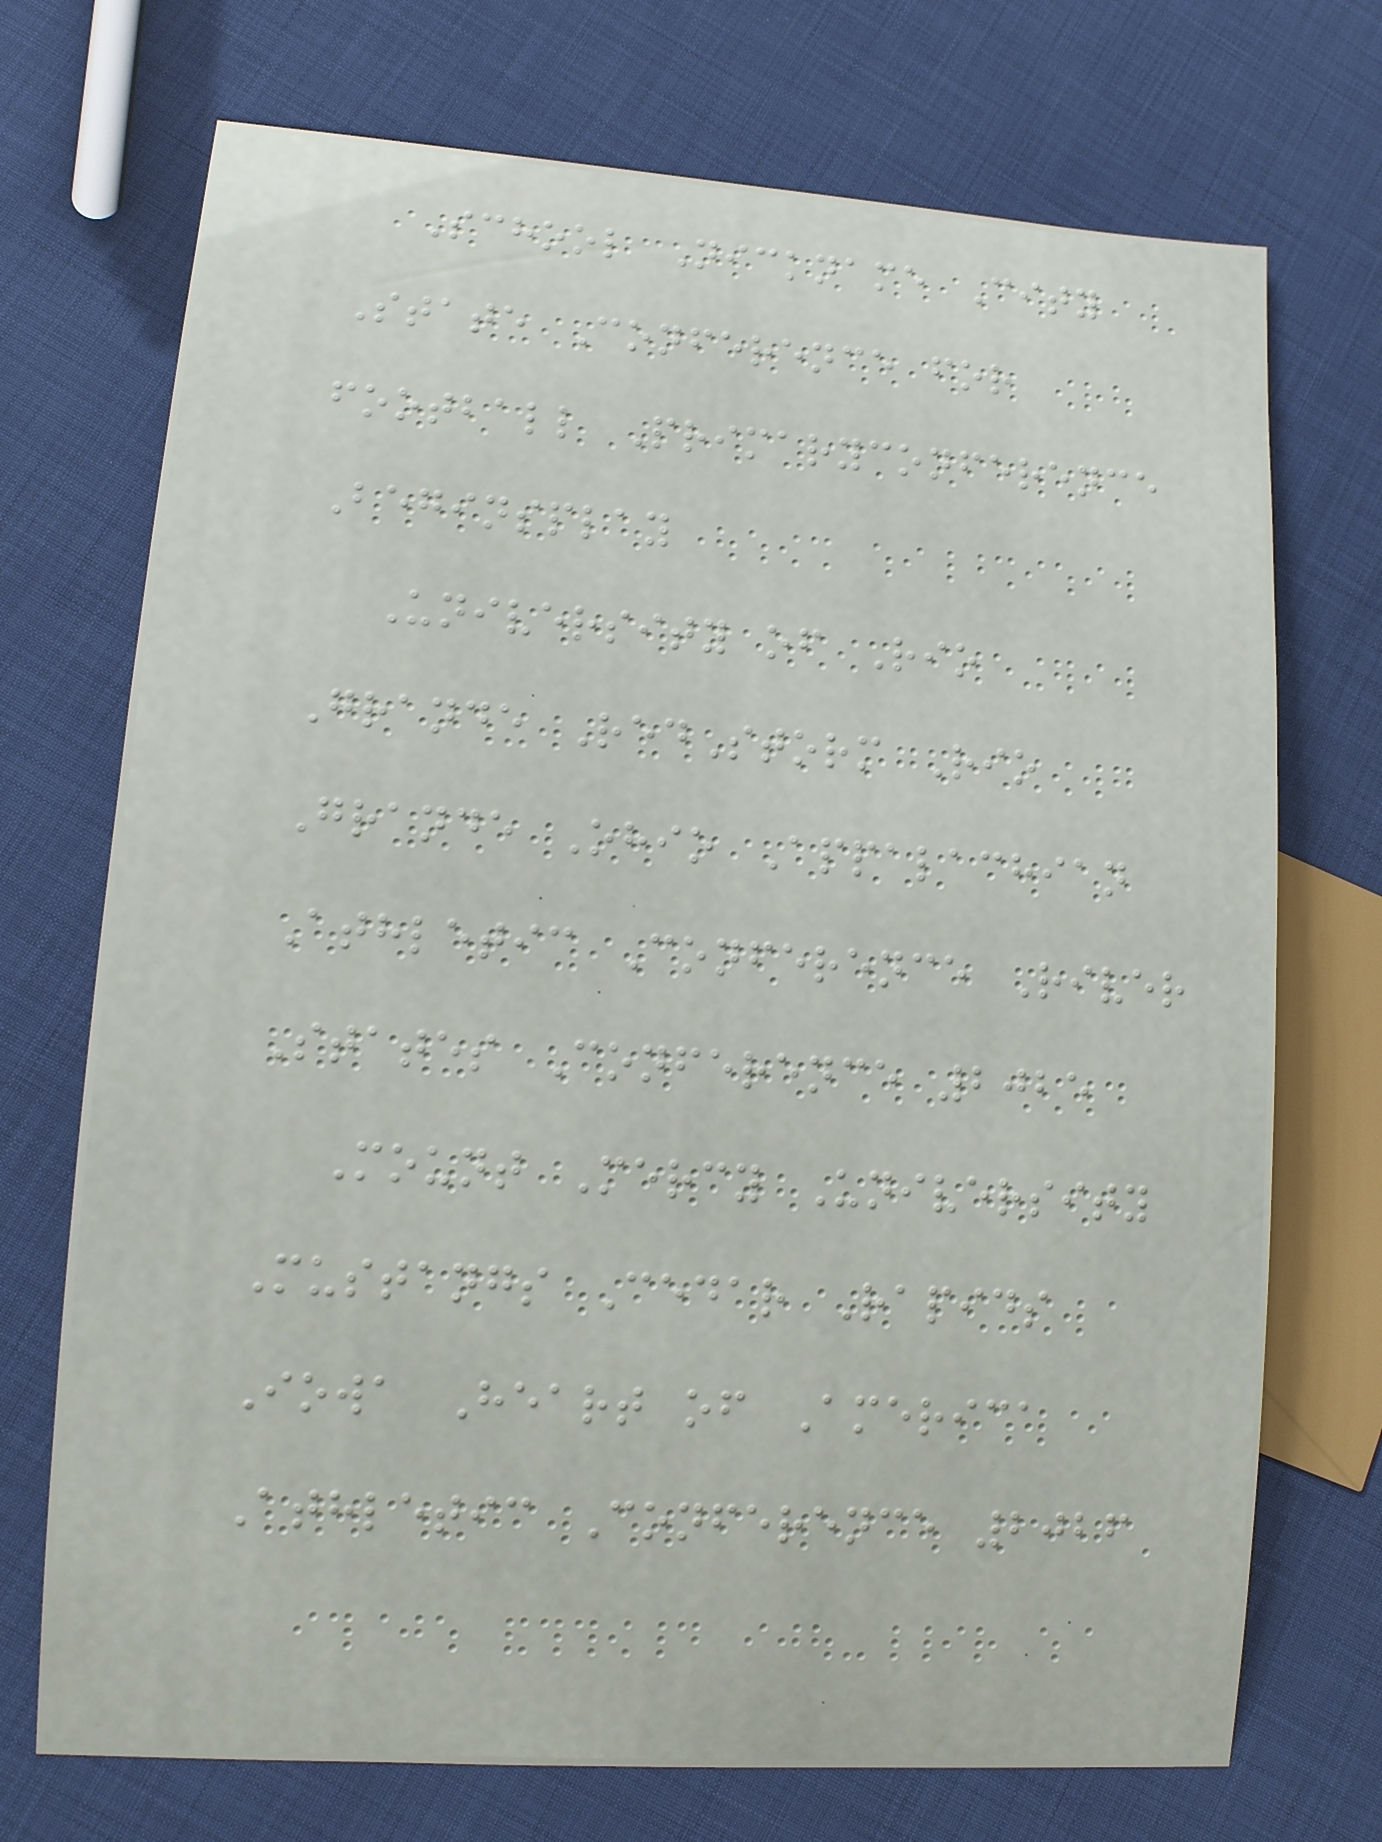School Nickname City
State Conference for
football Primaryconference
Beginsplay
University of Rio
Grande RedStorm Rio
Grande Ohio Appalachian
Athletic Conference River
States Conference 2025
Mount Mercy University
Mustangs Cedar Rapids
Iowa Heart of America
Athletic Conference 2026
